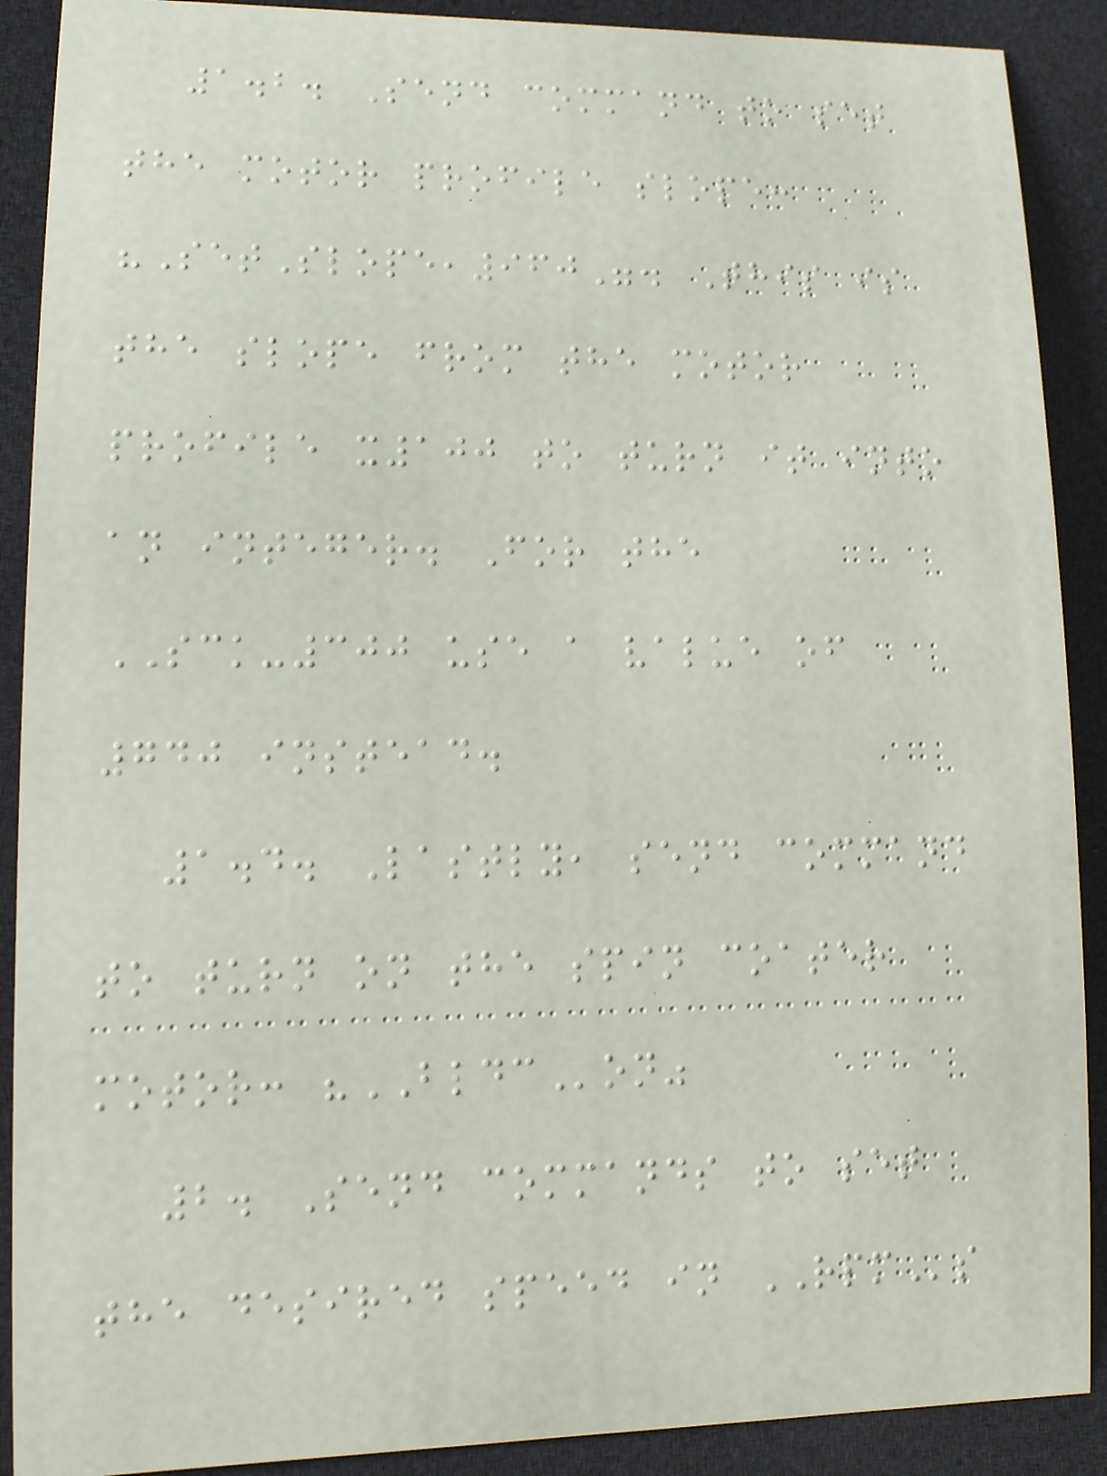1.2. Send command to set
the motor profile slope:
"SetSlope,960". This is
the slope from the motor
profile x100 to turn it into
an integer. For the
SCK-300 use a value of
740 instead.
1.4. Lastly, send command
to turn on the spin coater
motor: "BLDCon"
2. Send commands to set
the desired speed in RPMs
